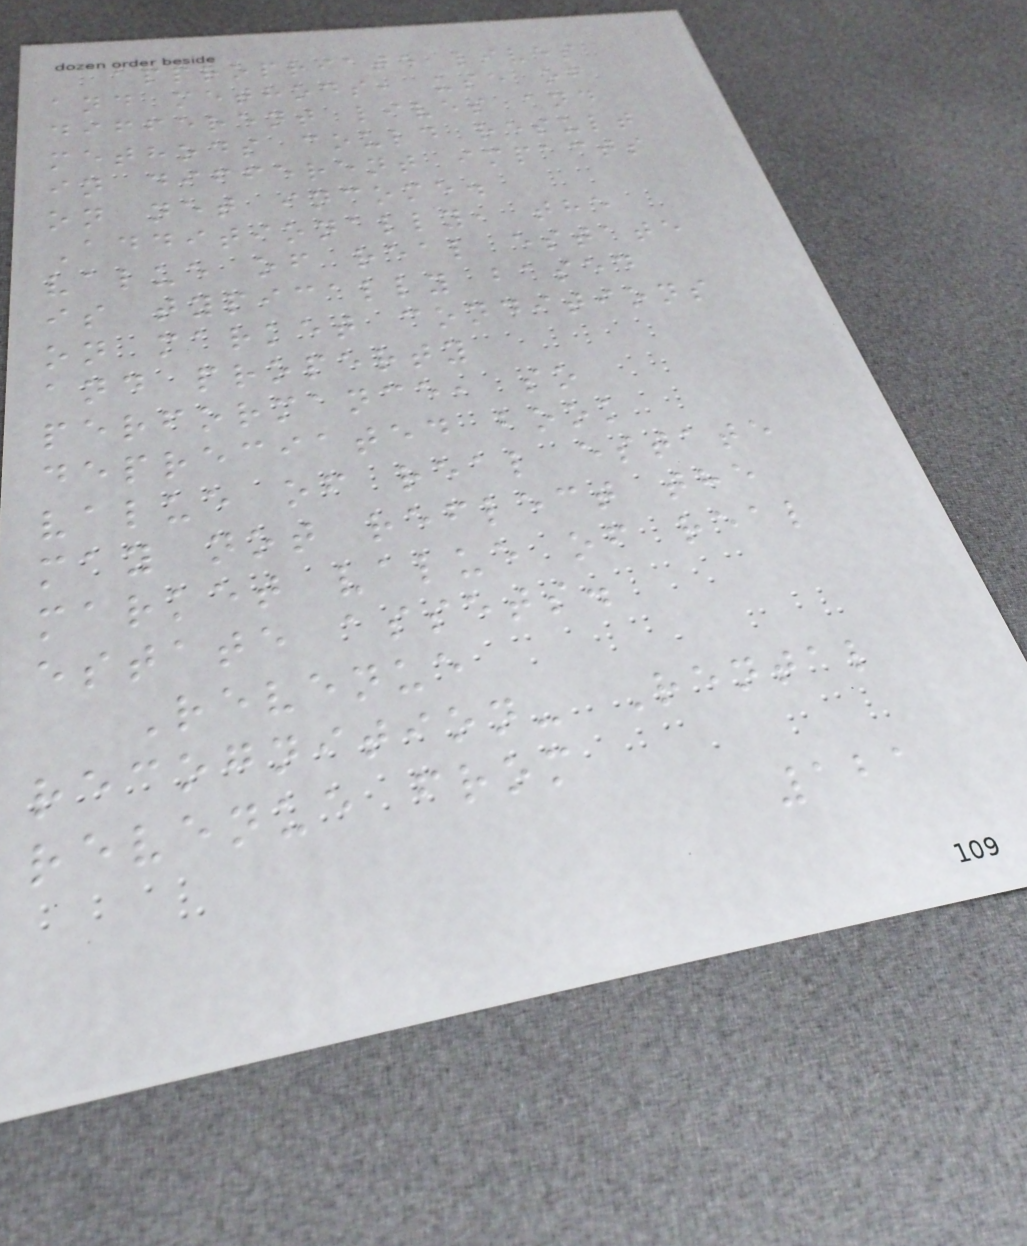appropriate lives
and methods, use of
different lives and
methods could result
in different impacts
on net income.
Additionally, the
value of real estate
is typically based
on market conditions
and property
performance, so
depreciated book
value of real estate
may not reflect the
market value of real
estate assets.
Revenue
recognition- Rental
revenue from
121
